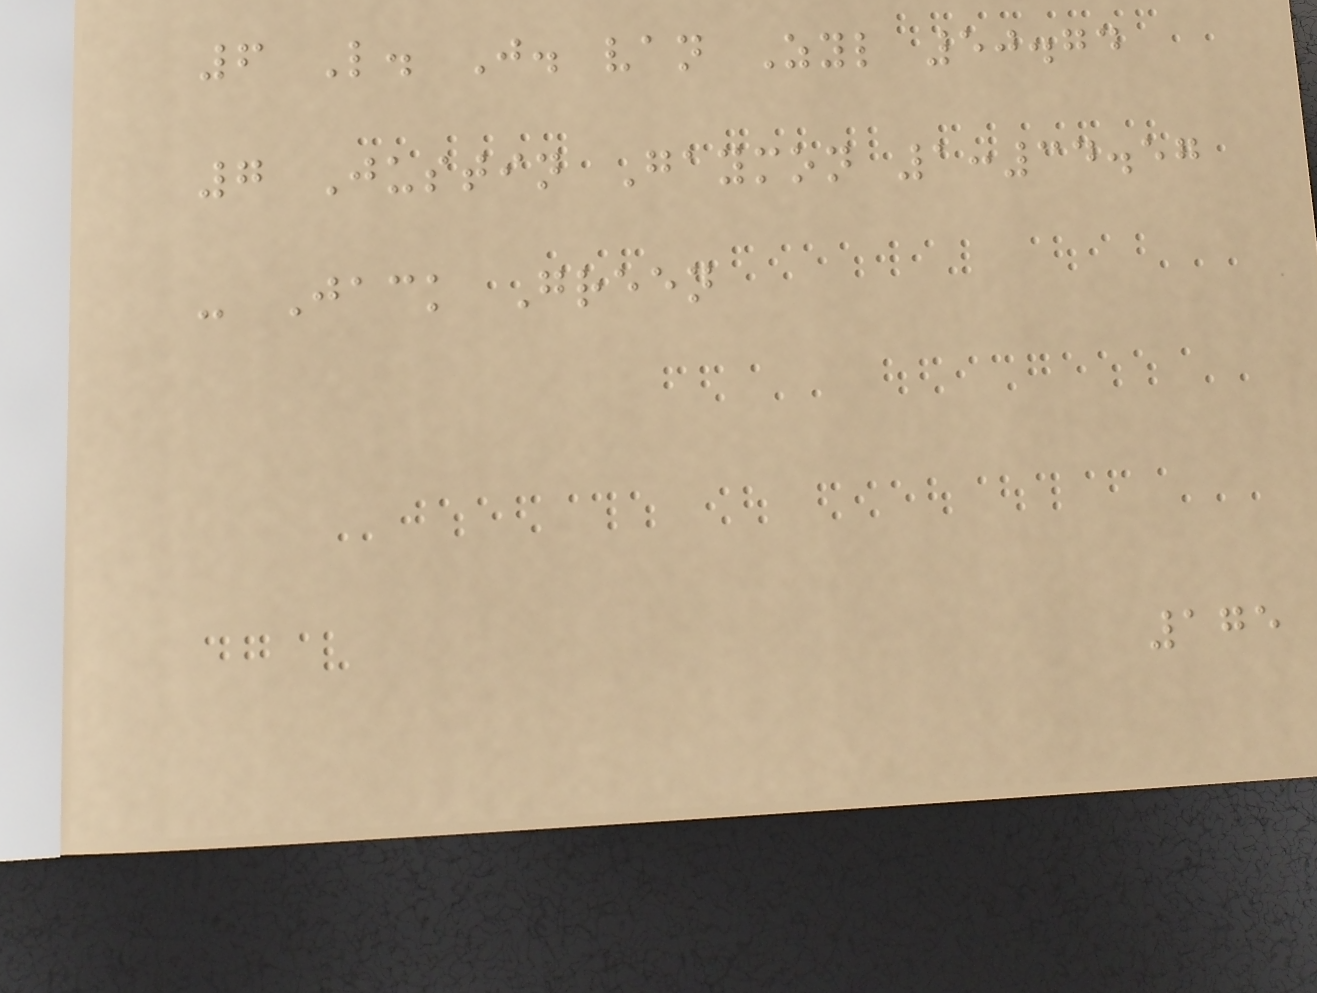6 L. J. van Zyl 50.74
7 Justin Gaymon 1:34.57
- Jack Green
175
